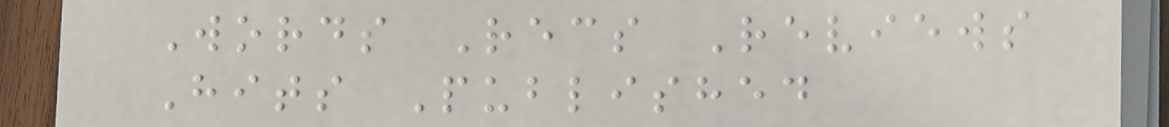Words Recs Reviews
Hits Published
